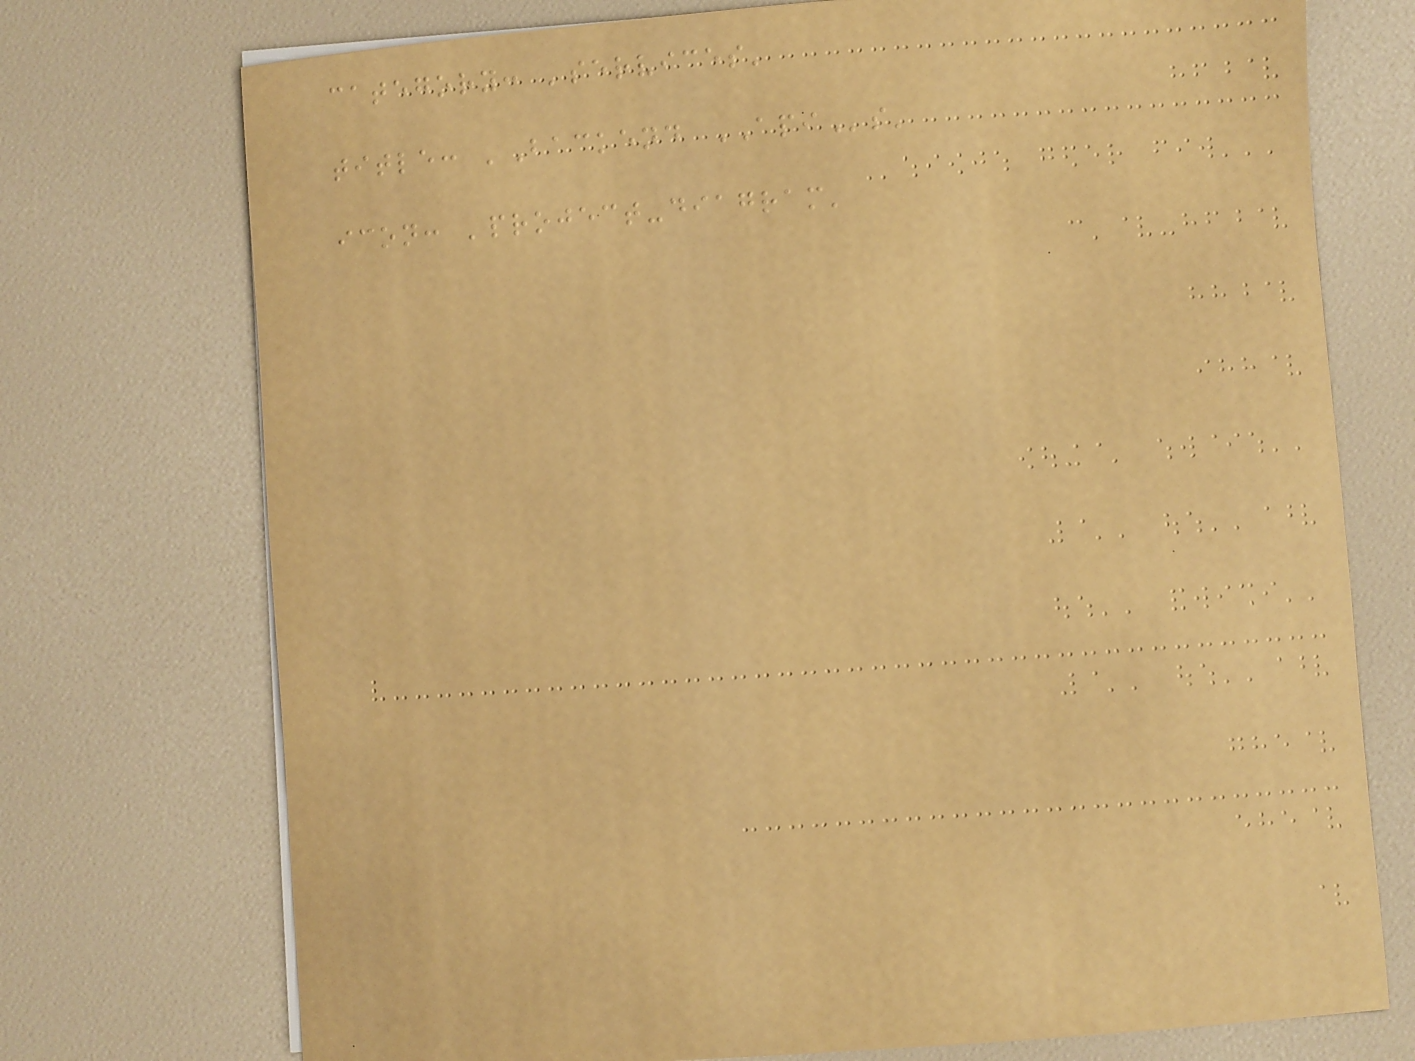category: 'services'
title: 'Backend APIs'
icon: 'project-diagram'
